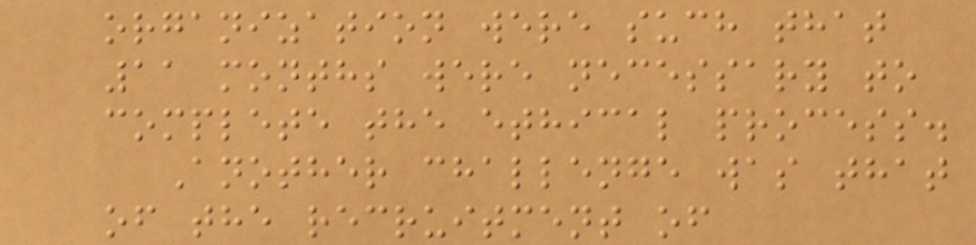organization were such that
11 months were necessary to
complete the ethical process.
Another challenge was that
of the recruitment of
